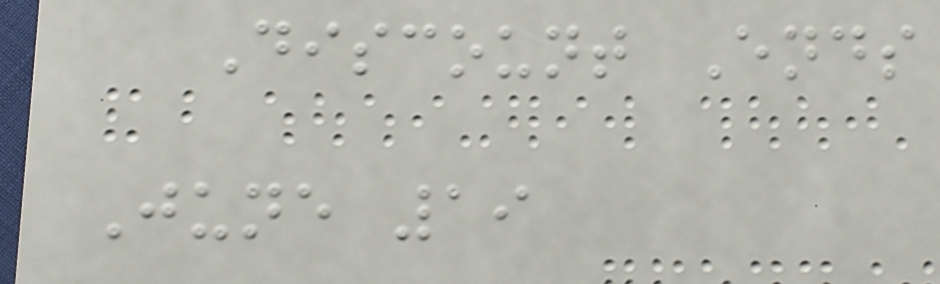Discount Ends
June 19
